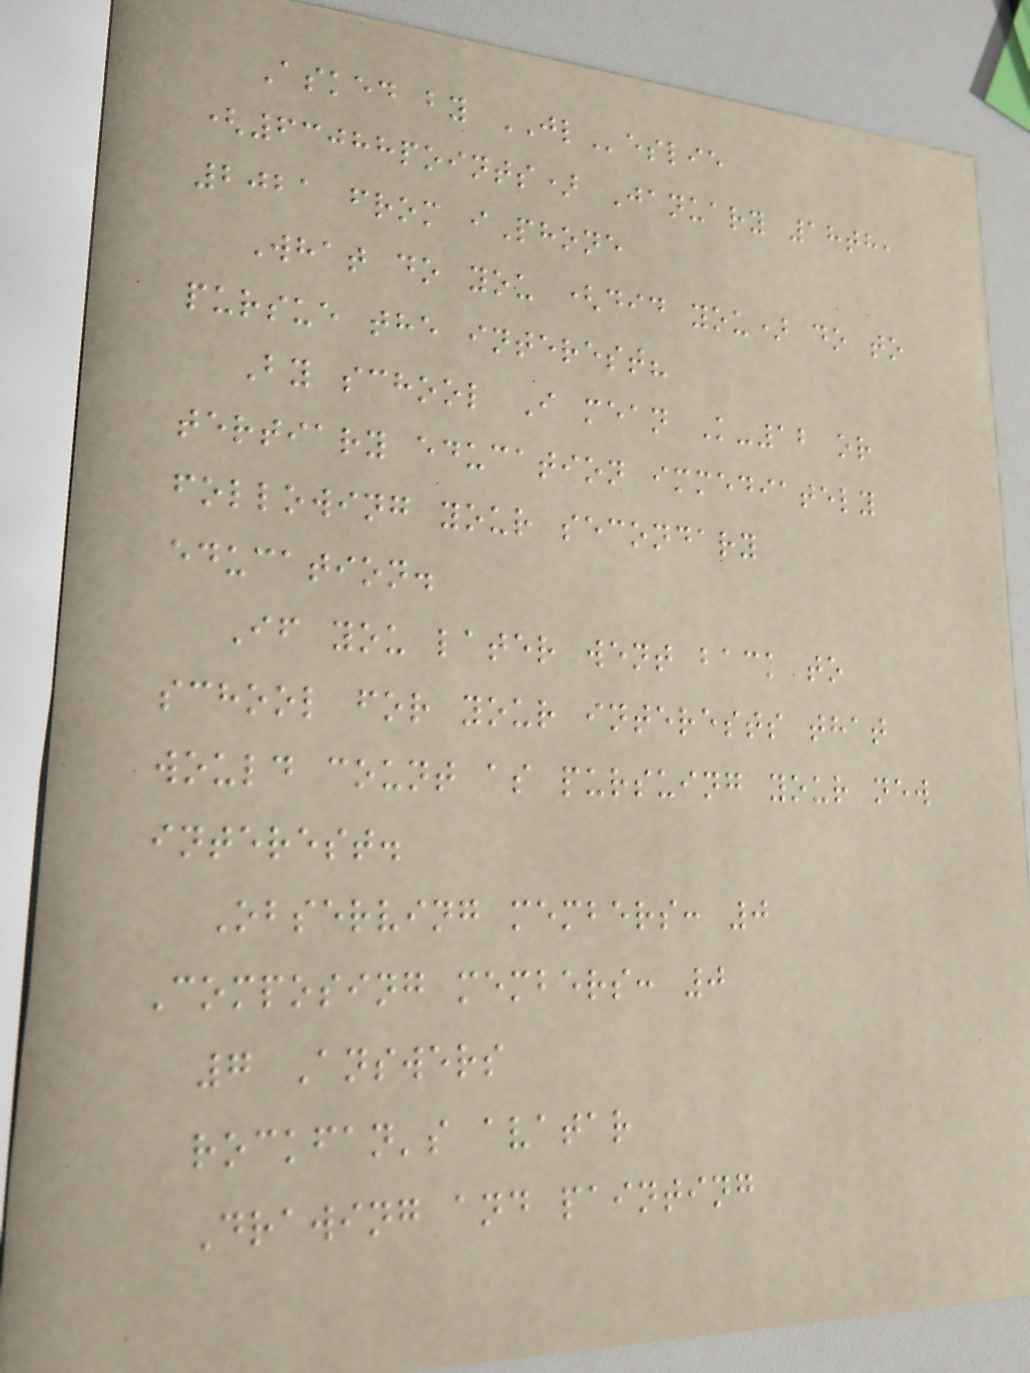Asked by JLeslie
(63088points) January 18th,
2021 from iPhone
What do you (did you) do to
pursue the interest?
By school I mean K-12 or
tertiary education immediately
following your secondary
education.
If you later went back to
school for your interests that
would count as pursuing your new
interest.
Observing members: 0
Composing members: 0
7 Answers
rockfan's avatar
Drawing and painting
